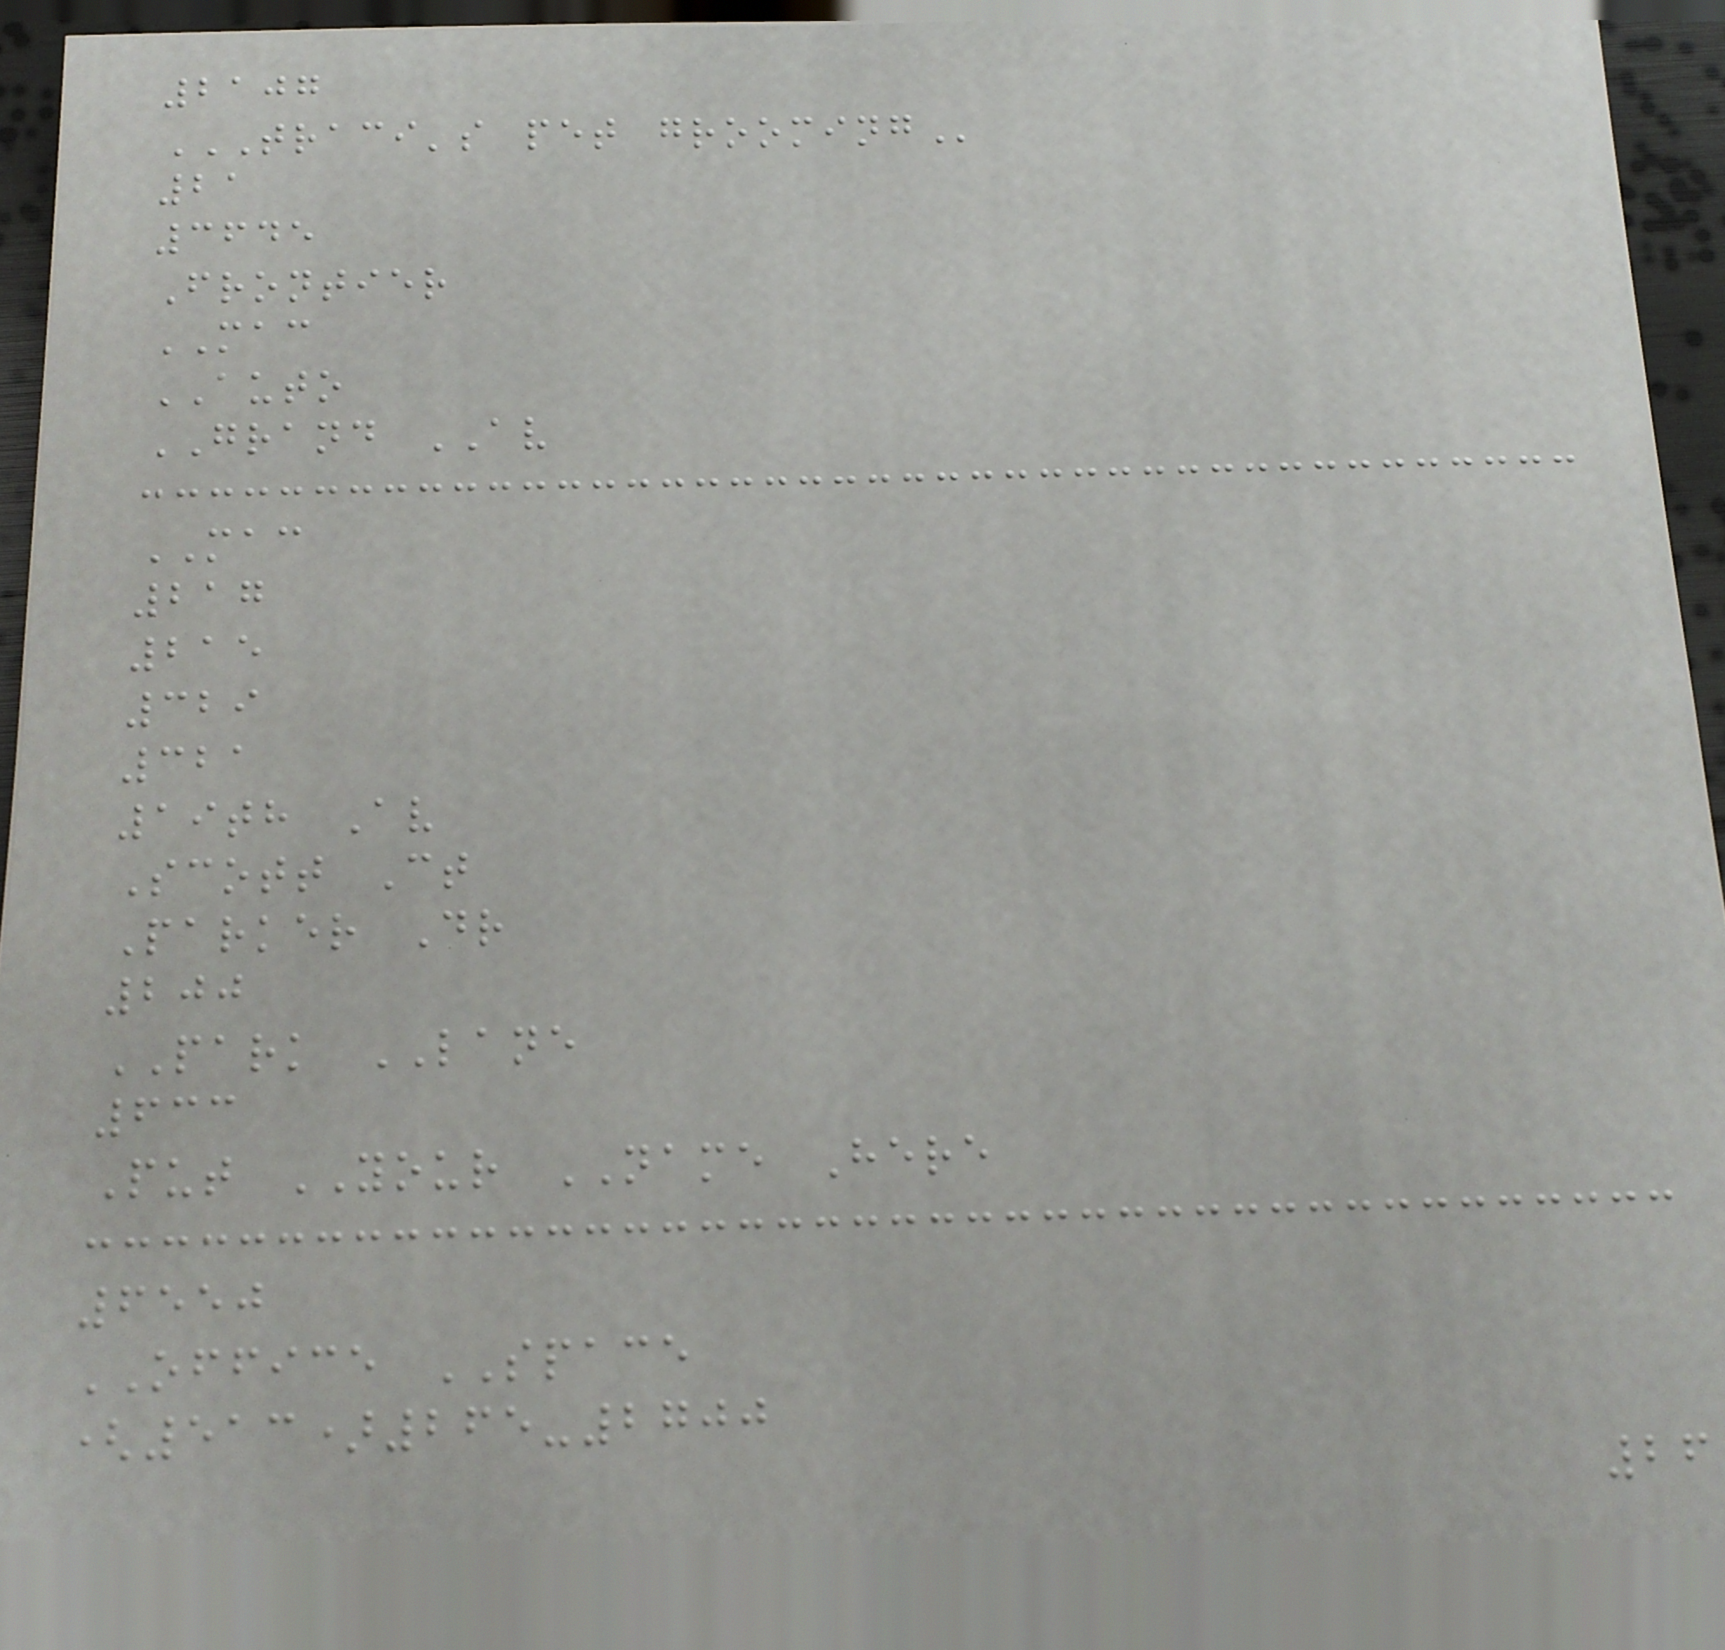2107
TRACI'S PET GROOMING
21
3645
Frontier
MAC
AUTO
GRAND AV
MAC
217
215
329
321
19th Av
Scott Ct
Parker Dr
200
PARK LANE
633
Put YOUR NAME Here
6550
OFFICE SPACE
(513)265-2700
26
